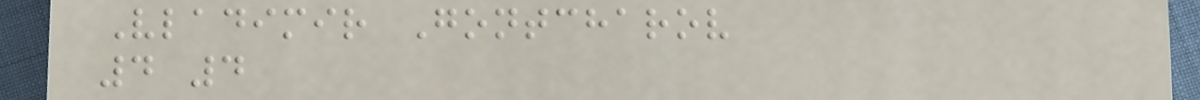Vladimir Gontcharov
4 4
